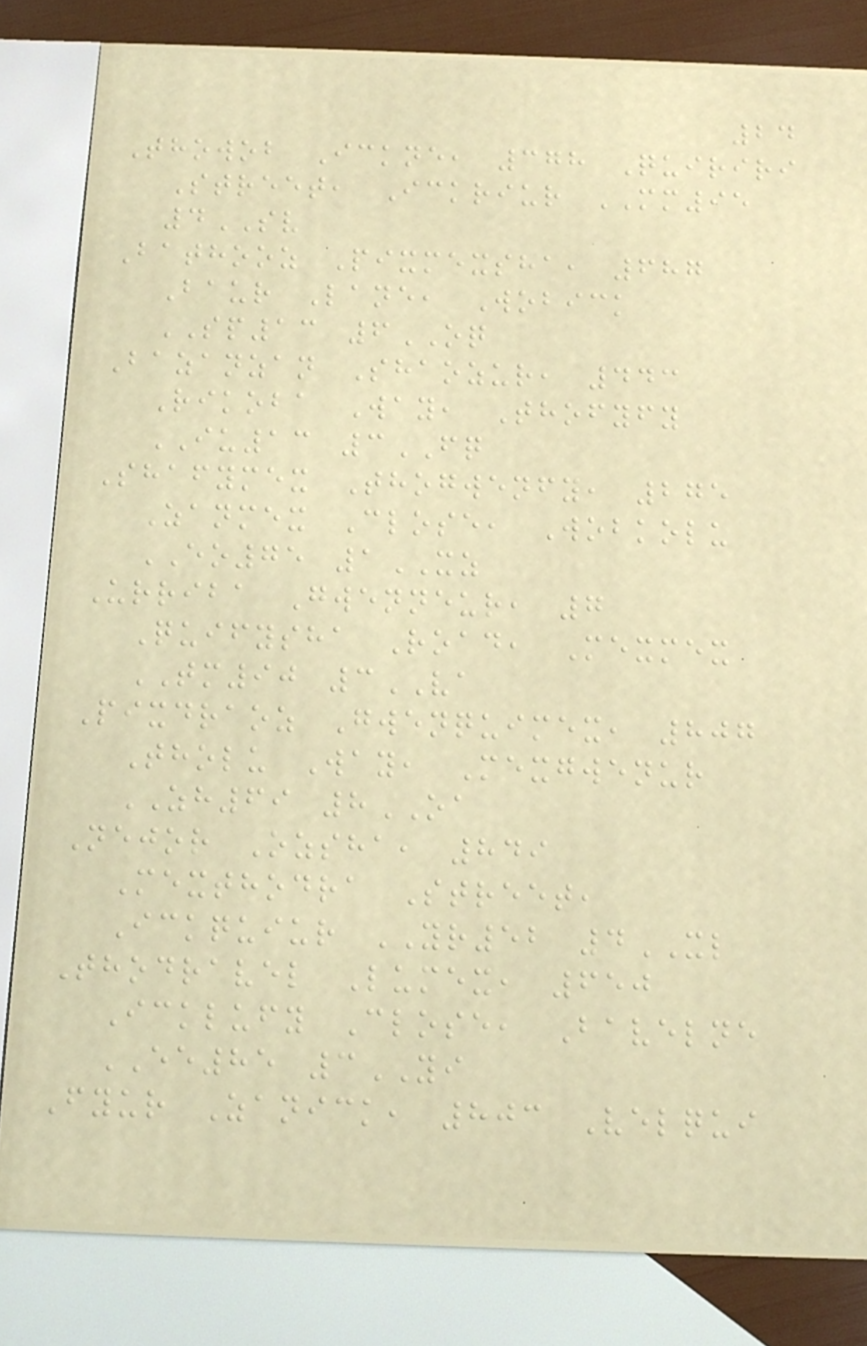24
Thowob Ickne, 378 Quiriri
Street, Ickriur MM95
4SV
Bathooz Pixmexsha, 687
Baur Lane, Wobick
SP13 6OQ
Bazanzan Shaozur, 443
Rikoba Way, Thofyfy
IU13 3FQ
Shafymex Thogwenfy, 275
Zanmex Close, Wobkolu
EO75 1XZ
Urriba Gwenneur, 7
Quifysha Road, Mexmex
TM90 3VA
Pixdraoz Gwenquimex, 807
Tholu Way, Mexgwenur
ZH69 8OA
Nejor Ozsha, 849
Mexthodra Street,
Ickquiur YR52 4XL
Thodravel Lumex, 650
Icklufy Close, Bavelne
EE85 3YI
Fyur Zanick, 803 Velqui
